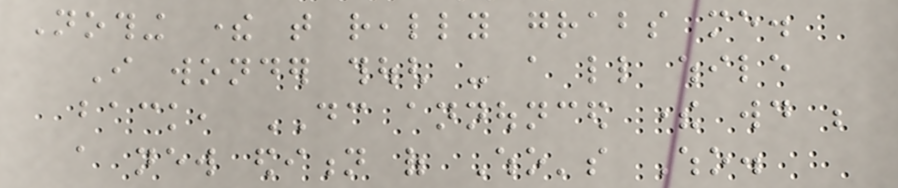Nothing there that really grabs me.
I wonder though - a little while
back, DC announced there would be
a new edition of Who's Who.
